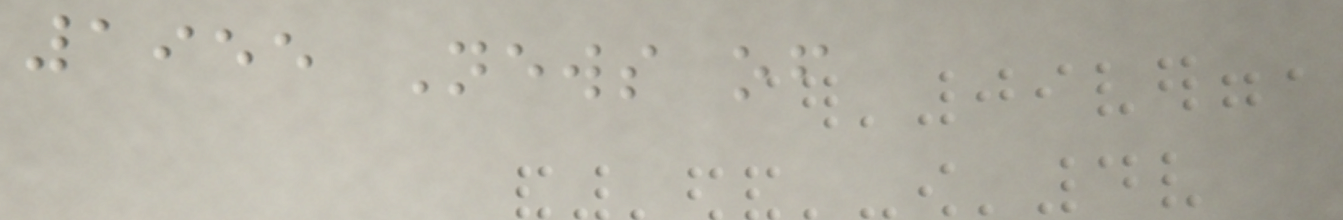1955 News of
